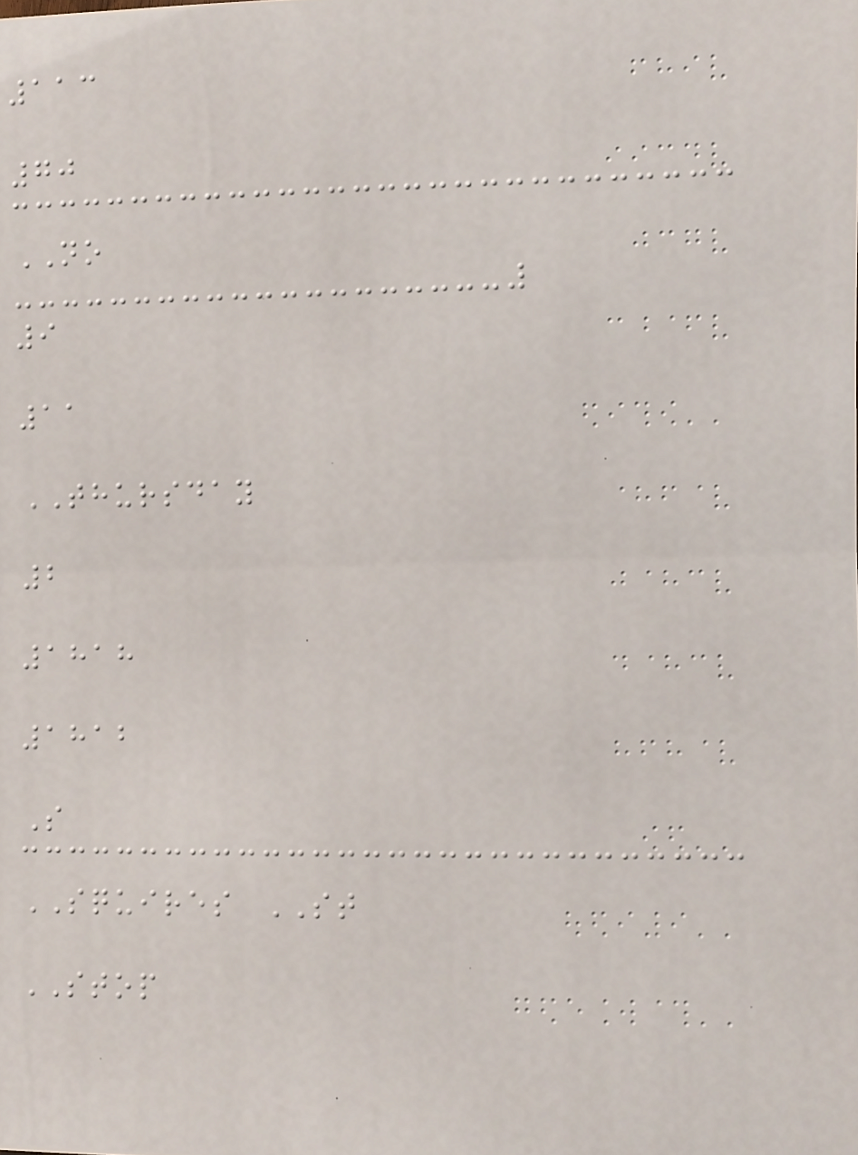113
70
NO
9
11
THURSDAY
2
1818
1812
S
SQUIRES ST
STOP
